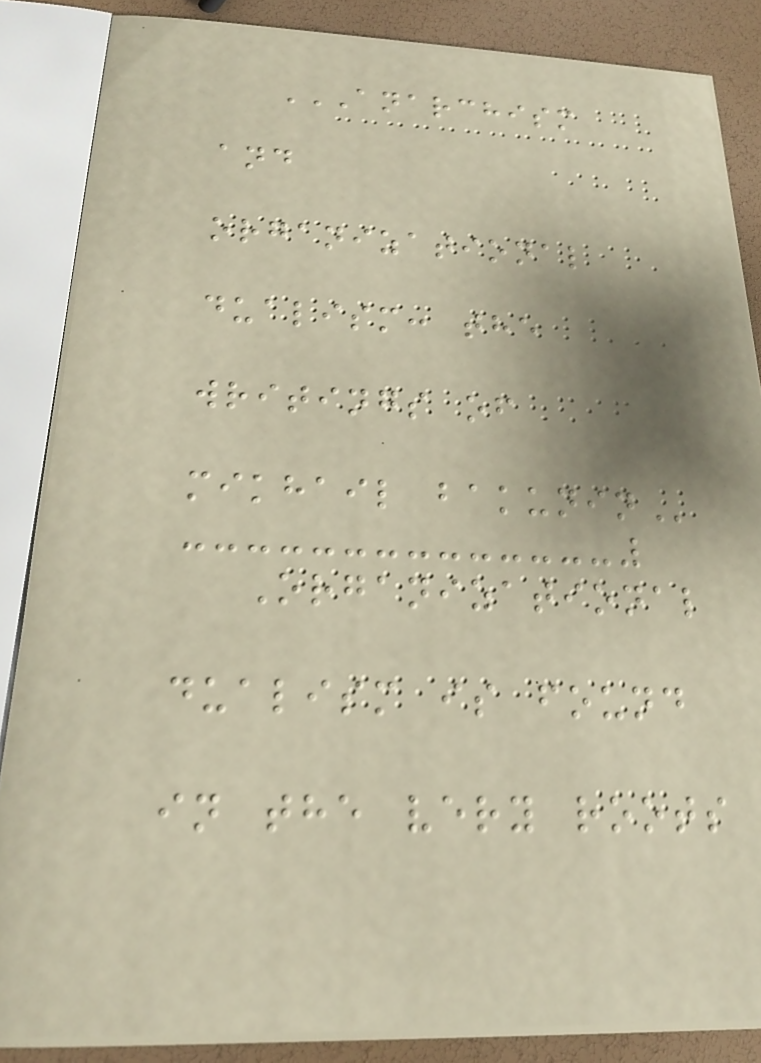ANARCHISM
AND
ORGANIZATIONAL
DUALISM: THE
WRITINGS OF
MIKHAIL BAKUNIN
Organizational
dualism is found
in the very roots
